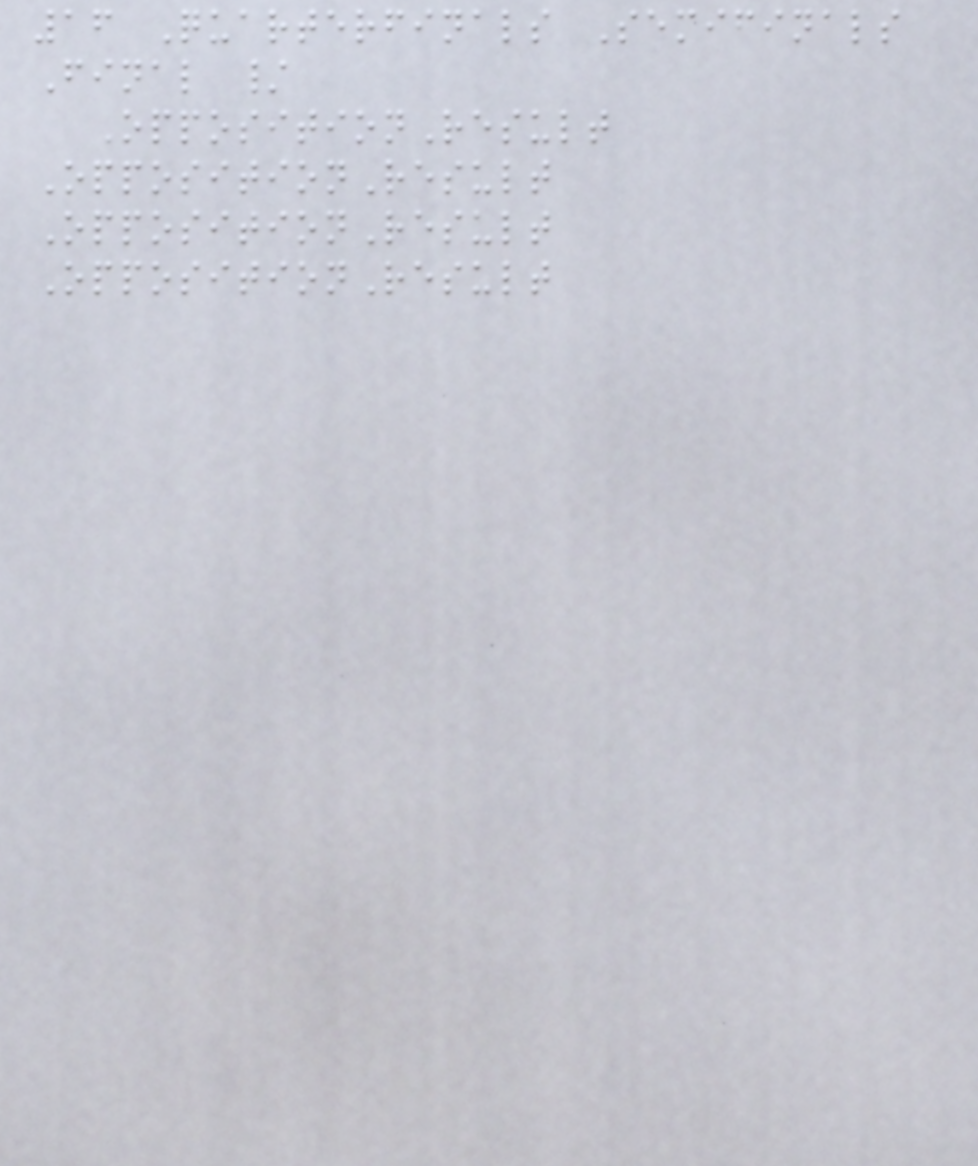16 Quarterfinals Semifinals
Final /
OppositionResult
OppositionResult
OppositionResult
OppositionResult
